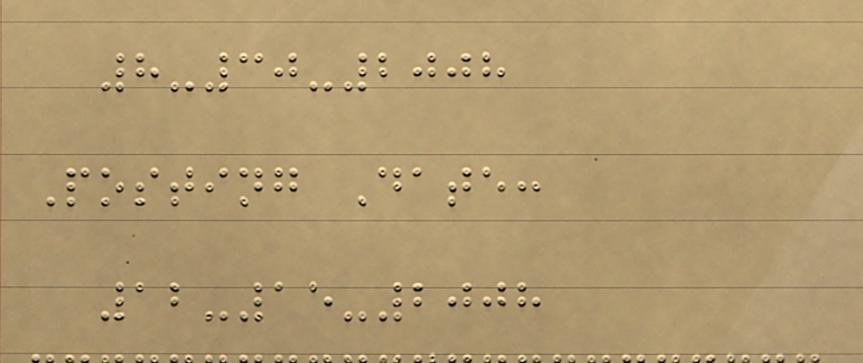8-30-2008
Posting Date:
12-15-2008
